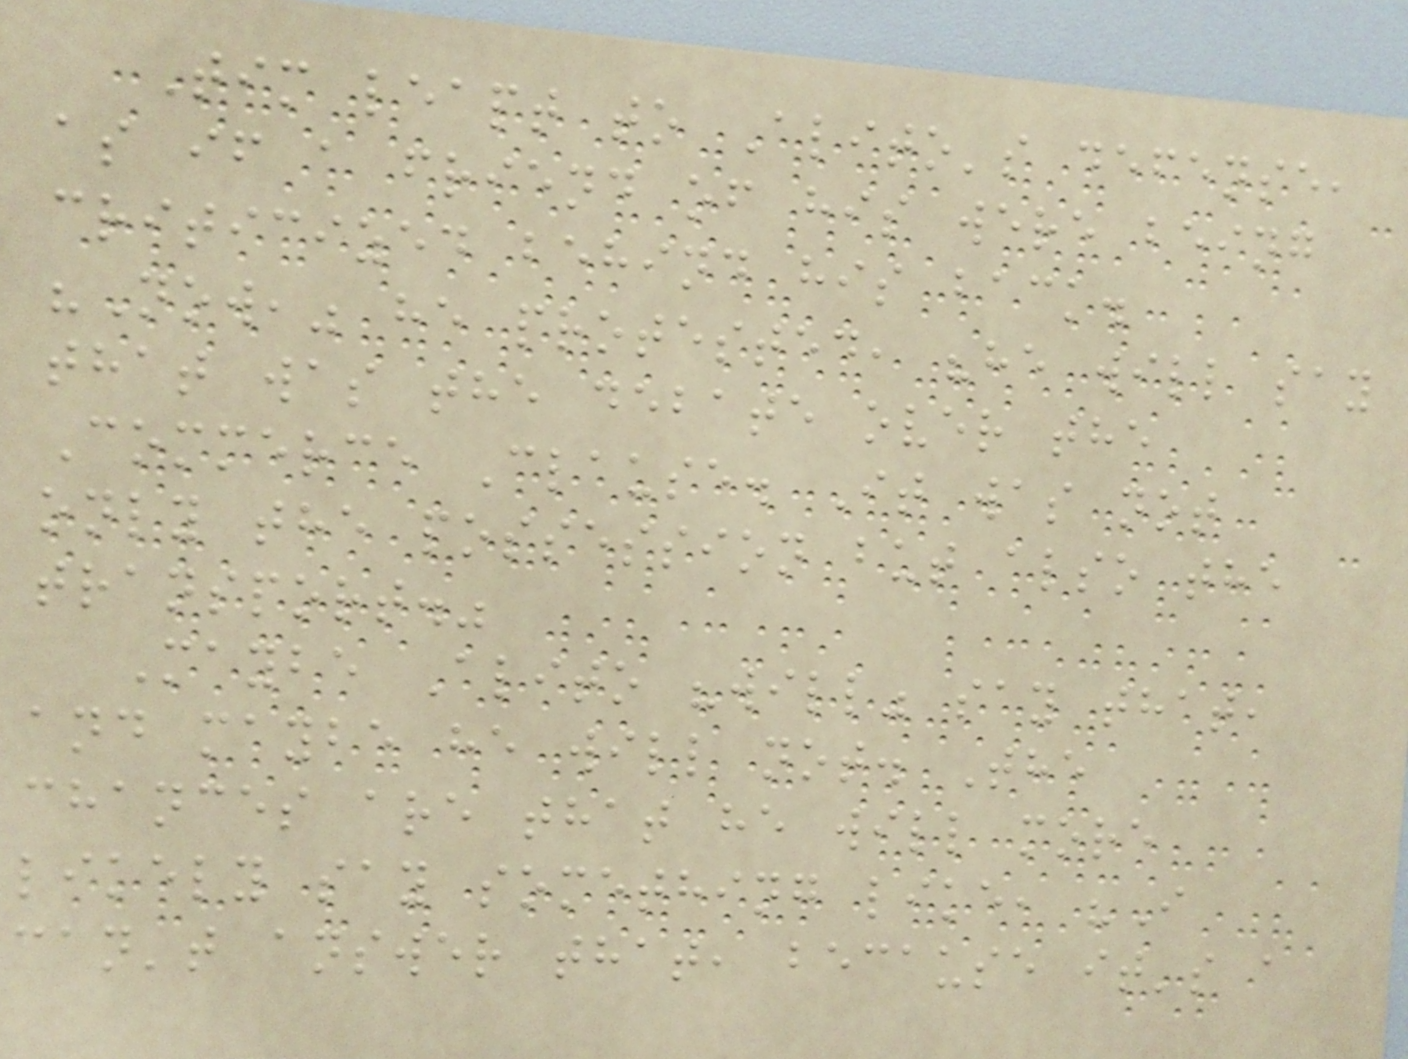Tim leapt to Alito's defense,
as if a friend of his were being
criticized behind his back.
"Now," he protested, "he will say
that was the debate over the
Commerce Clause. It was not
only the possession but also the
transport."
Maybe Alito "will" say that,
and maybe he will not. The
chances are that he will more
likely say something like, "I
can't answer that, because it's a
